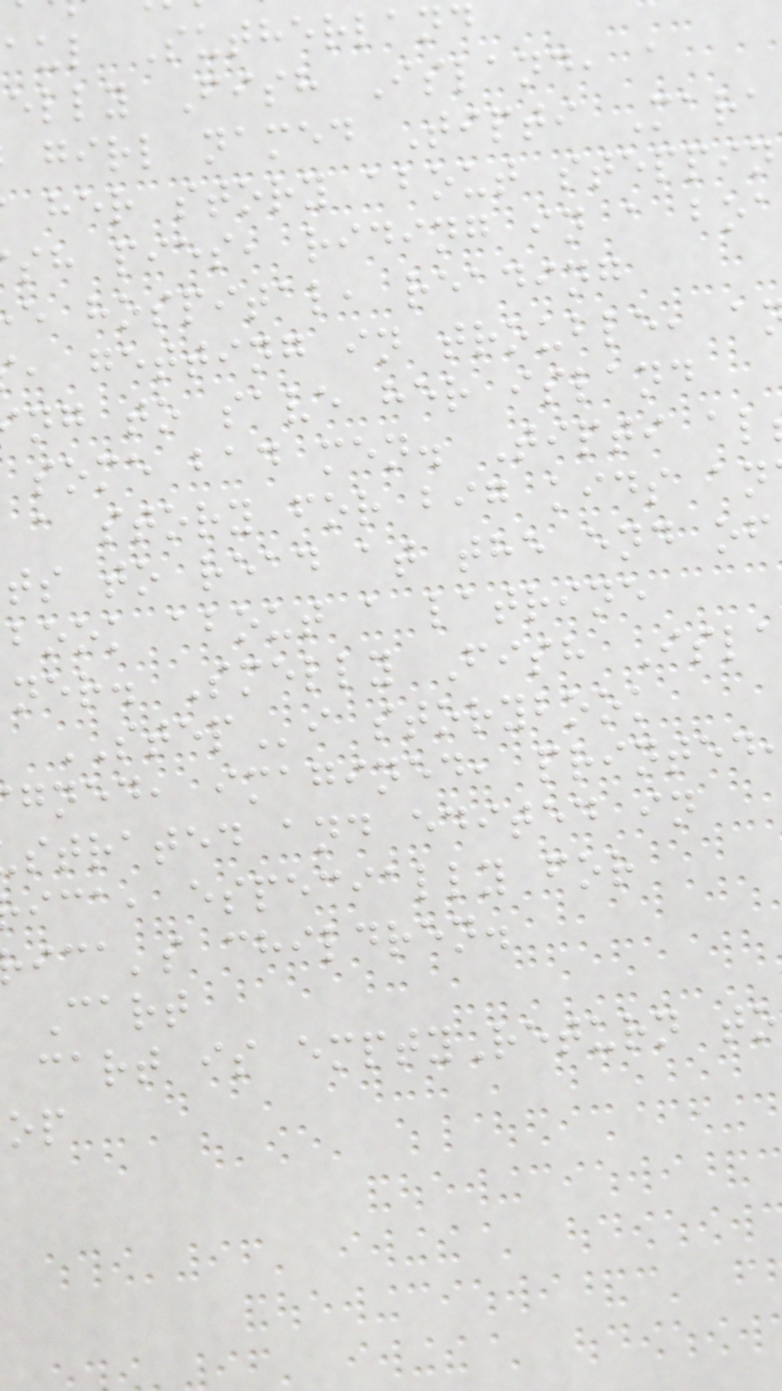aul Sutherland
elly Fish Island, a
girl named Tipti Mara
her story about steppin
sh pies, riding in a boa
e hospital, reading
, getting in trouble, a
ng to save her island
some bad men. Tipti al
a story for big kids an
ts to read at the end of
book about a latrine
ner. Smelly Fish Isla
STEPi storybook
gned, imagined, printed
strated and edited in
ica, especially for
ica's children.
Cart
cart is emptyReturn to
